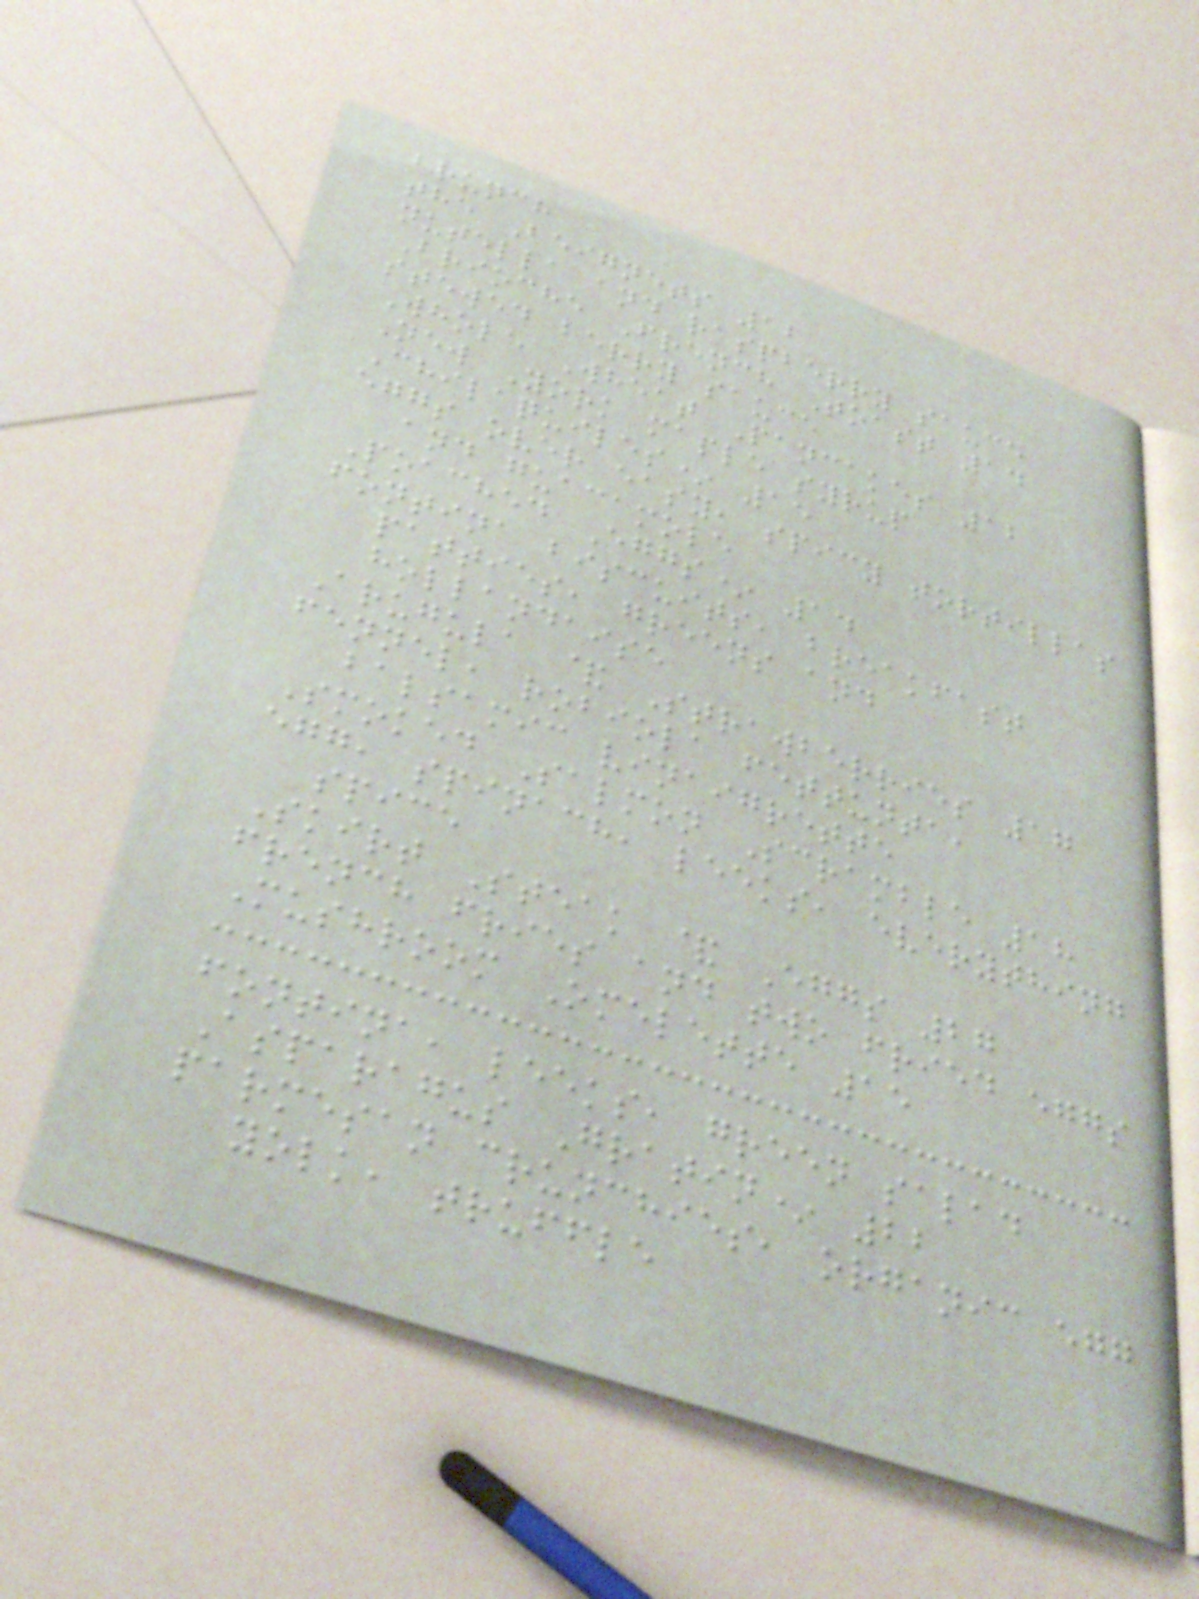brunch
the Beignets 12
nutella and raspberry sauce
Brioche French Toast 14
stewed berry sauce
Whole Wheat Pancakes 12
New York maple syrup
Chilaquiles* 15
eggs over easy, spicy tortillas
and guacamole
Poached Eggs* 14
fontina biscuits, breakfast
patties, greens and
hollandaise
Arugula & Strawberries 17
fennel, robiola fettunta,
balsamic vinaigrette
Smoked Salmon Scramble 18
egg, spinach, leeks, everything
spice
Skirt Steak & Eggs 27
french fries and two fried eggs
Mushroom Omelette 15
fontina, leeks, green salad
Asparagus Gratin* 22
parmesan crunchies, organic egg
yolk, truffle
